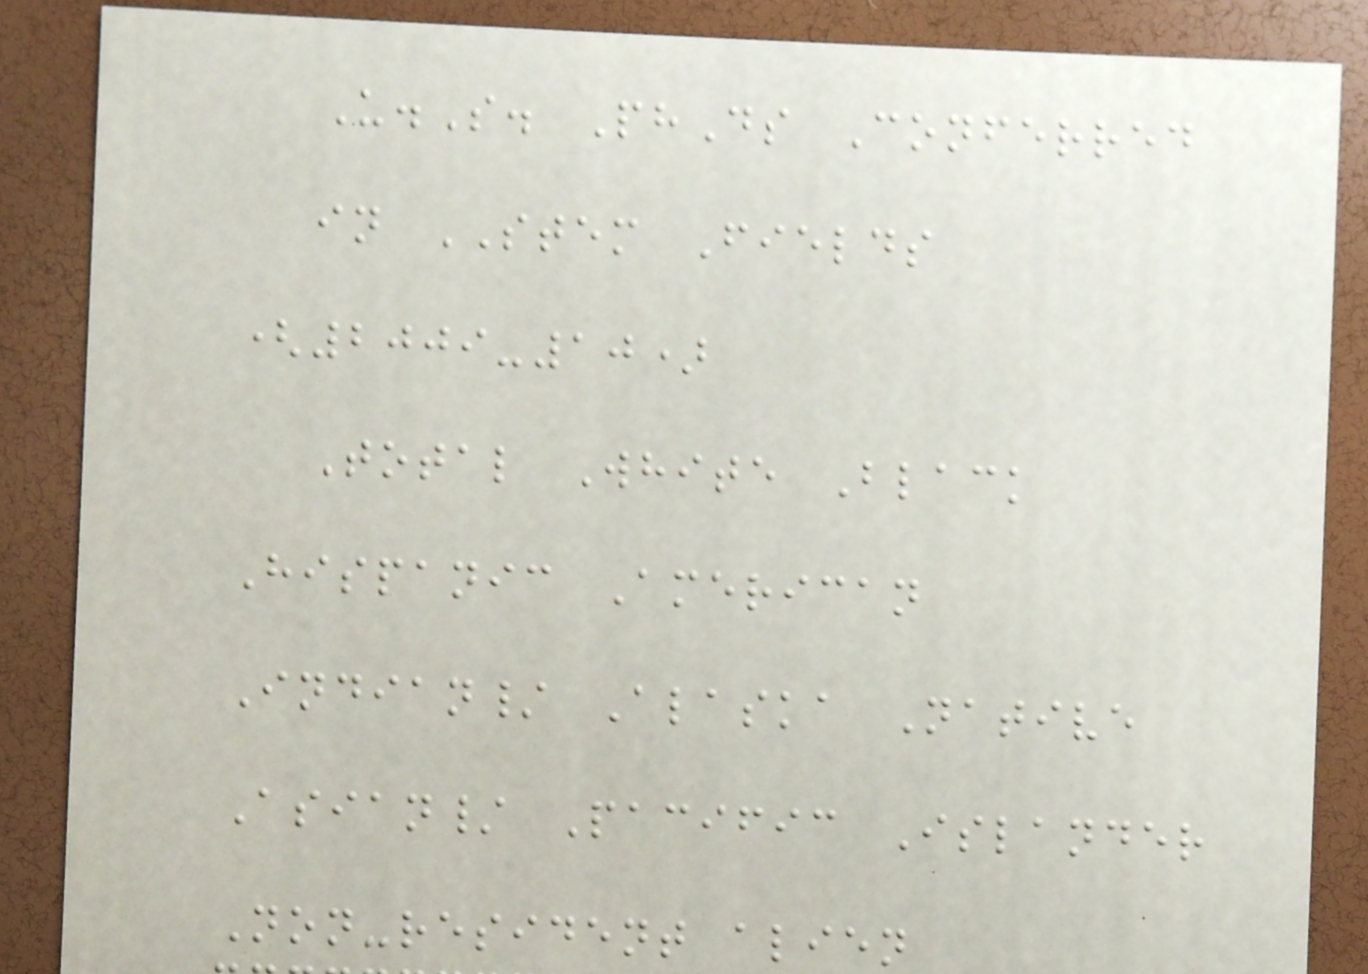U.S. PhDs Conferred
in STEM Fields
(2009-10)
Total White Black
Hispanic American
Indian/ Alaska Native
Asian/ Pacific Islander
Non-resident alien
